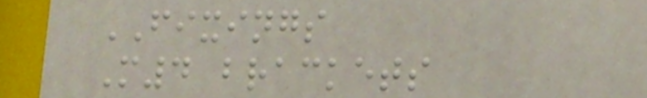FIXINGS
M4 brackets
